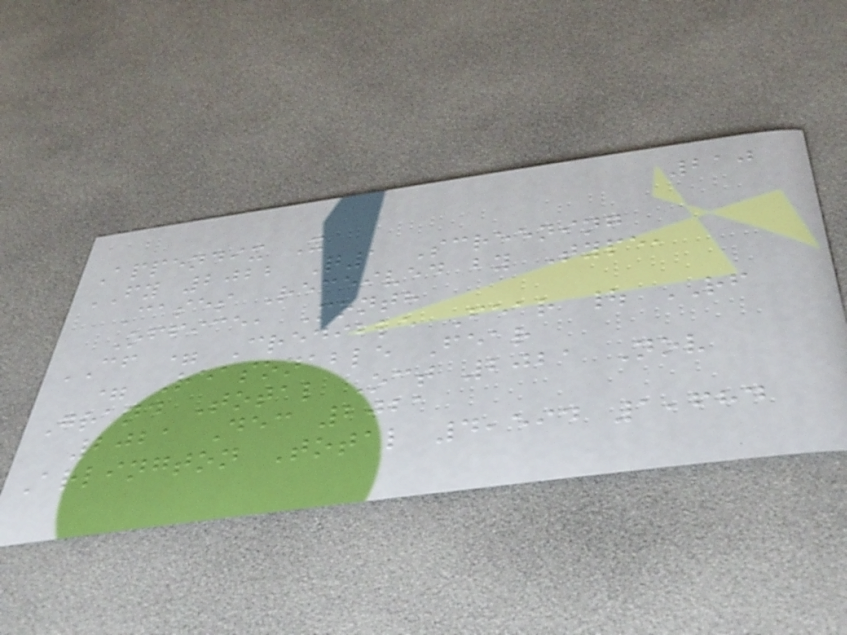210
Appendix X
FY 2022 Q1 Screening
Cases Received by Type,
Office, Month
CF = Credible Fear | RF
= Reasonable Fear
Grand Total Oct 2021 Nov
2021 Dec 2021
Arlington Total 4,594 1,684
